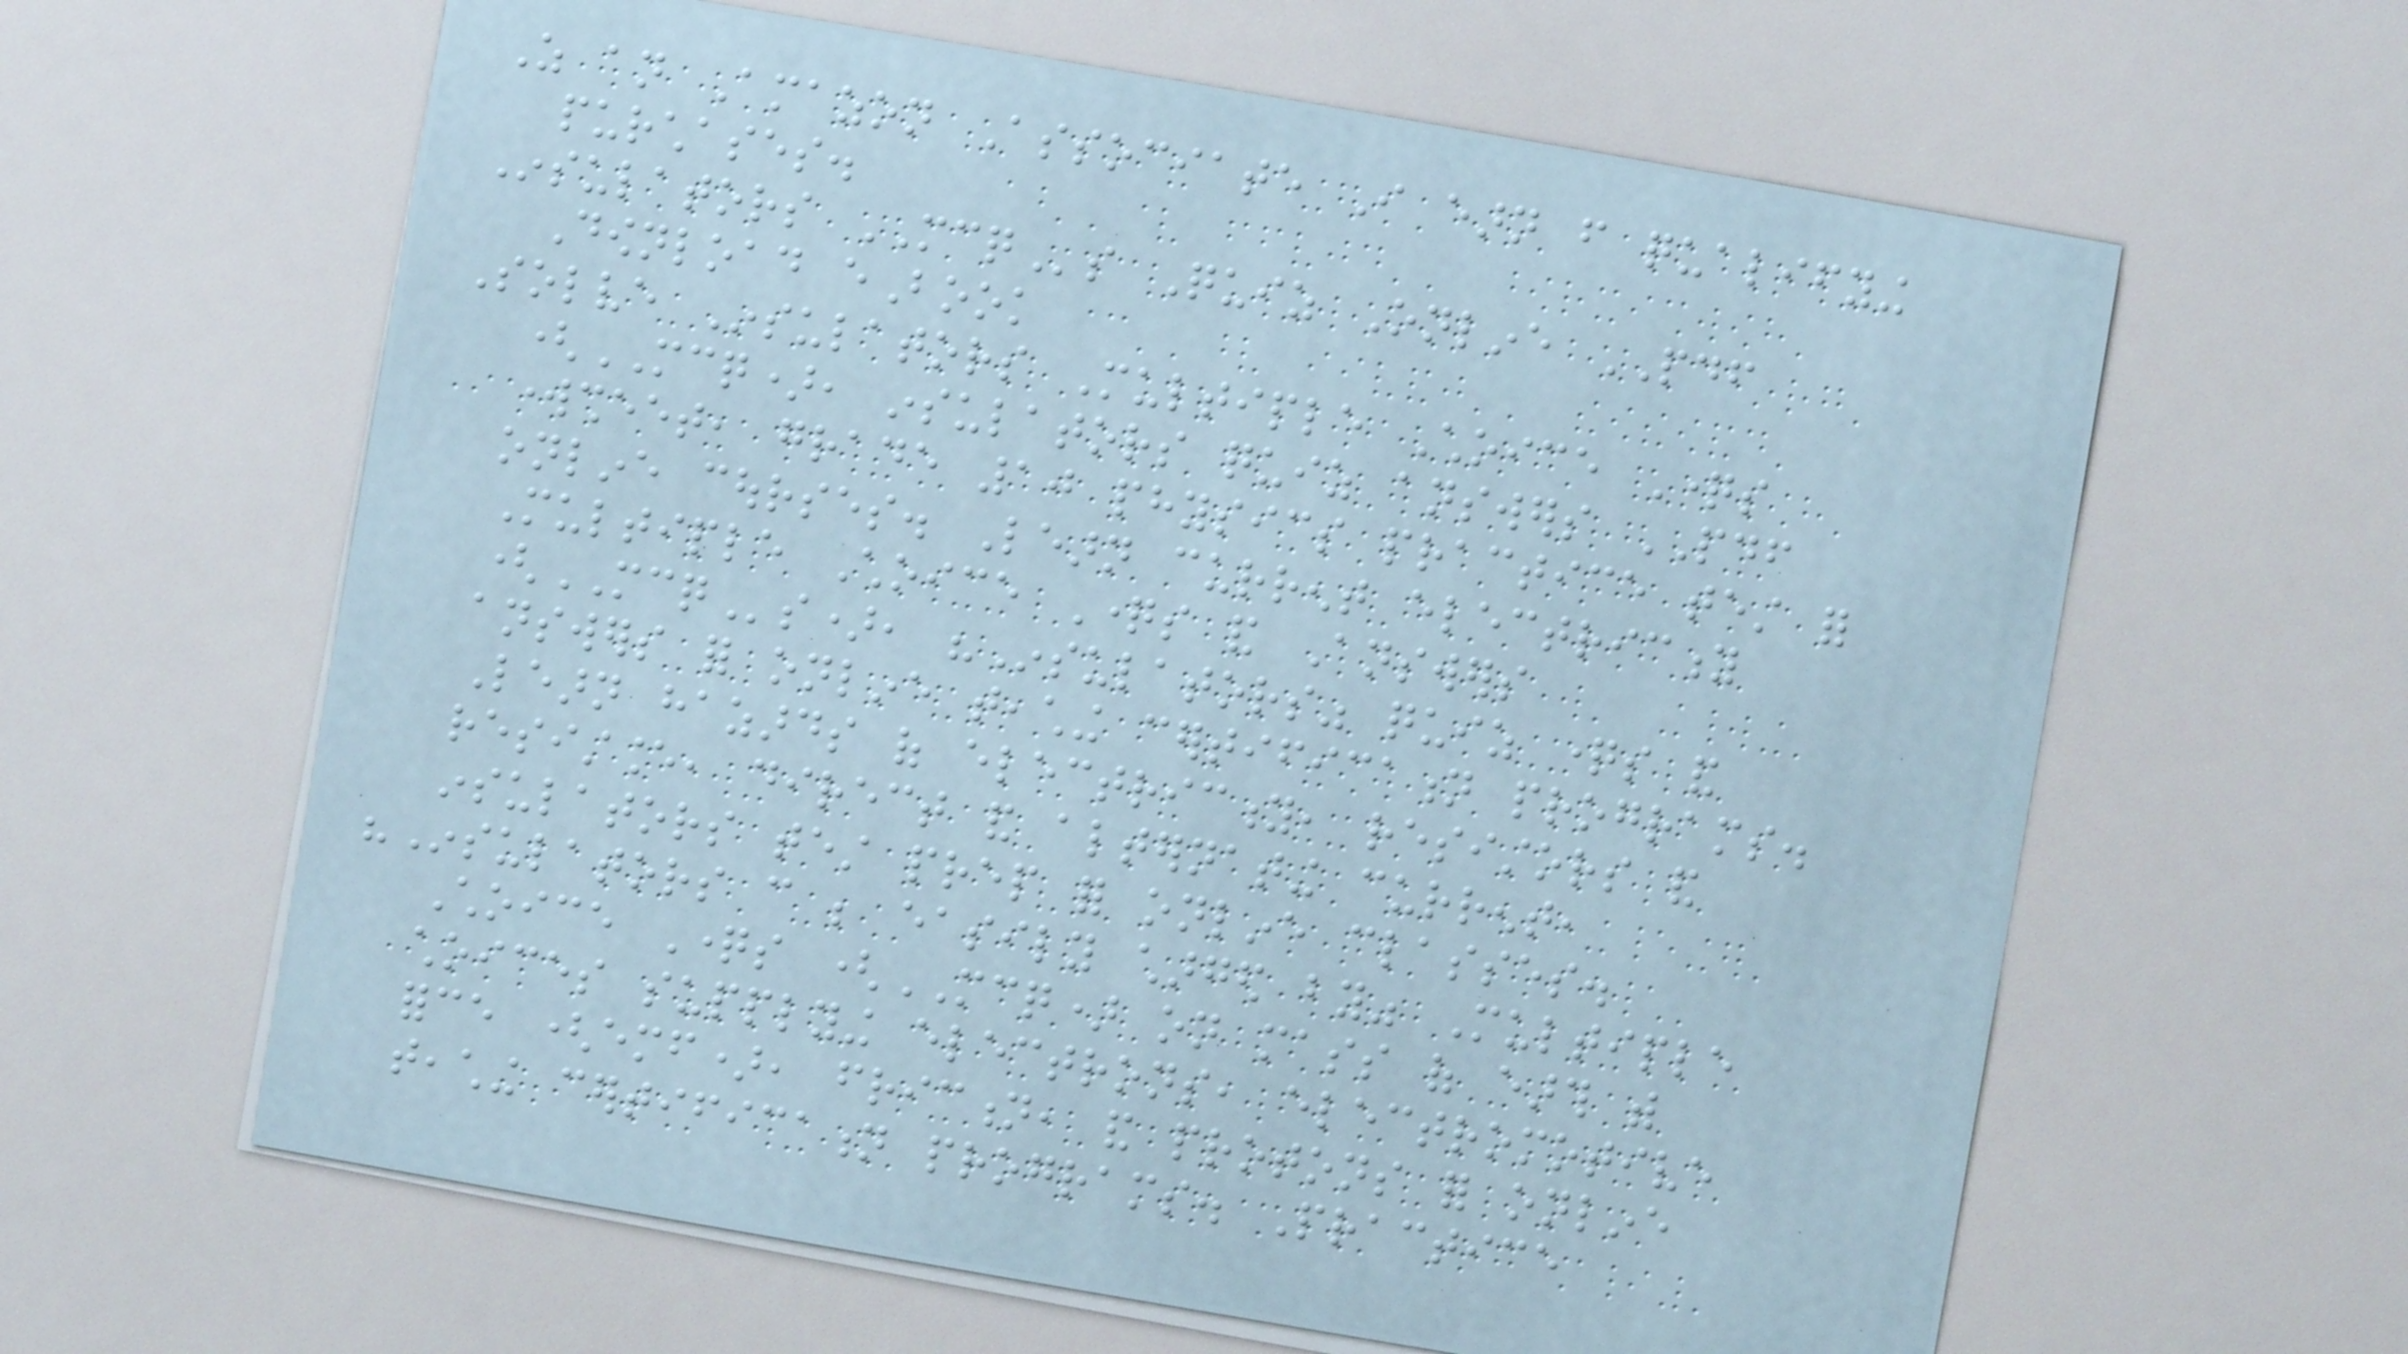As an Amazon Associate I earn from qualifying
purchases.
Insulators MCQs Quiz Online PDF
Download eBook
Solve Insulators Multiple Choice Questions
(MCQ), insulators quiz answers PDF
worksheet, grade 10 physics practice test for
online courses. Learn current electricity
Multiple Choice Questions and Answers
(MCQs), "Insulators" quiz questions and
answers for online teaching certification programs.
Learn hazards of electricity, resistors and
resistance, direct and alternating current,
insulators test prep for online classes.
"Insulators can be easily charged by" Multiple
Choice Questions (MCQ) on mass of earth with
choices supplying electrons, electromotive
force (emf), friction, and protons for online
teaching certification programs. Practice
